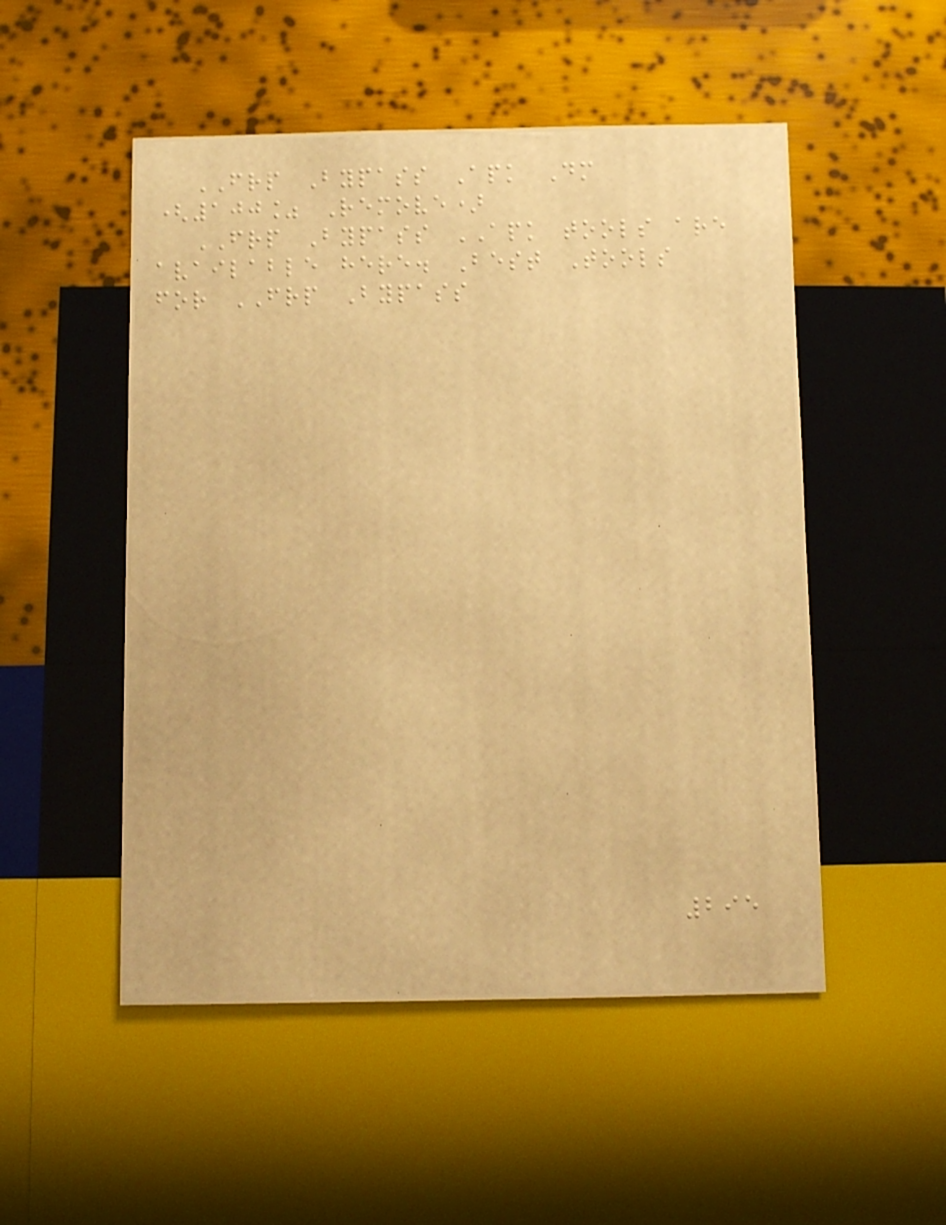FRP Bypass Apk Dm
(100% Remove)
FRP Bypass APK tools are
available here. Best Tools
for FRP Bypass
295
